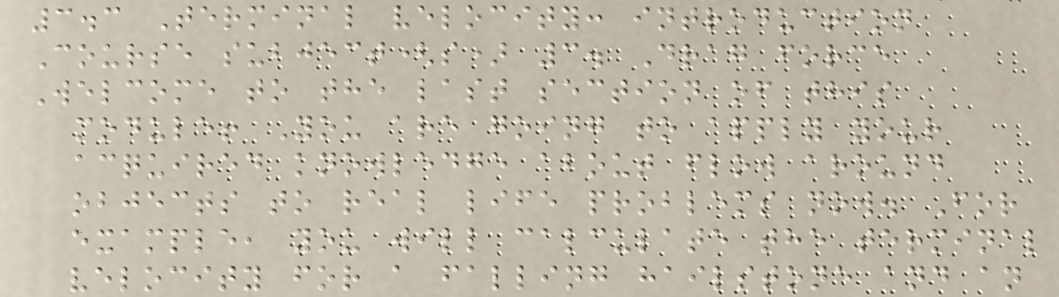3.3 Terminal velocity: introduction
Course subject(s) 3. Drag force
Welcome to the last section of this
module! You are going to apply your
acquired knowledge about flow around
objects to real life problems now. For
example, you will calculate the terminal
velocity for a falling hailstone and an
